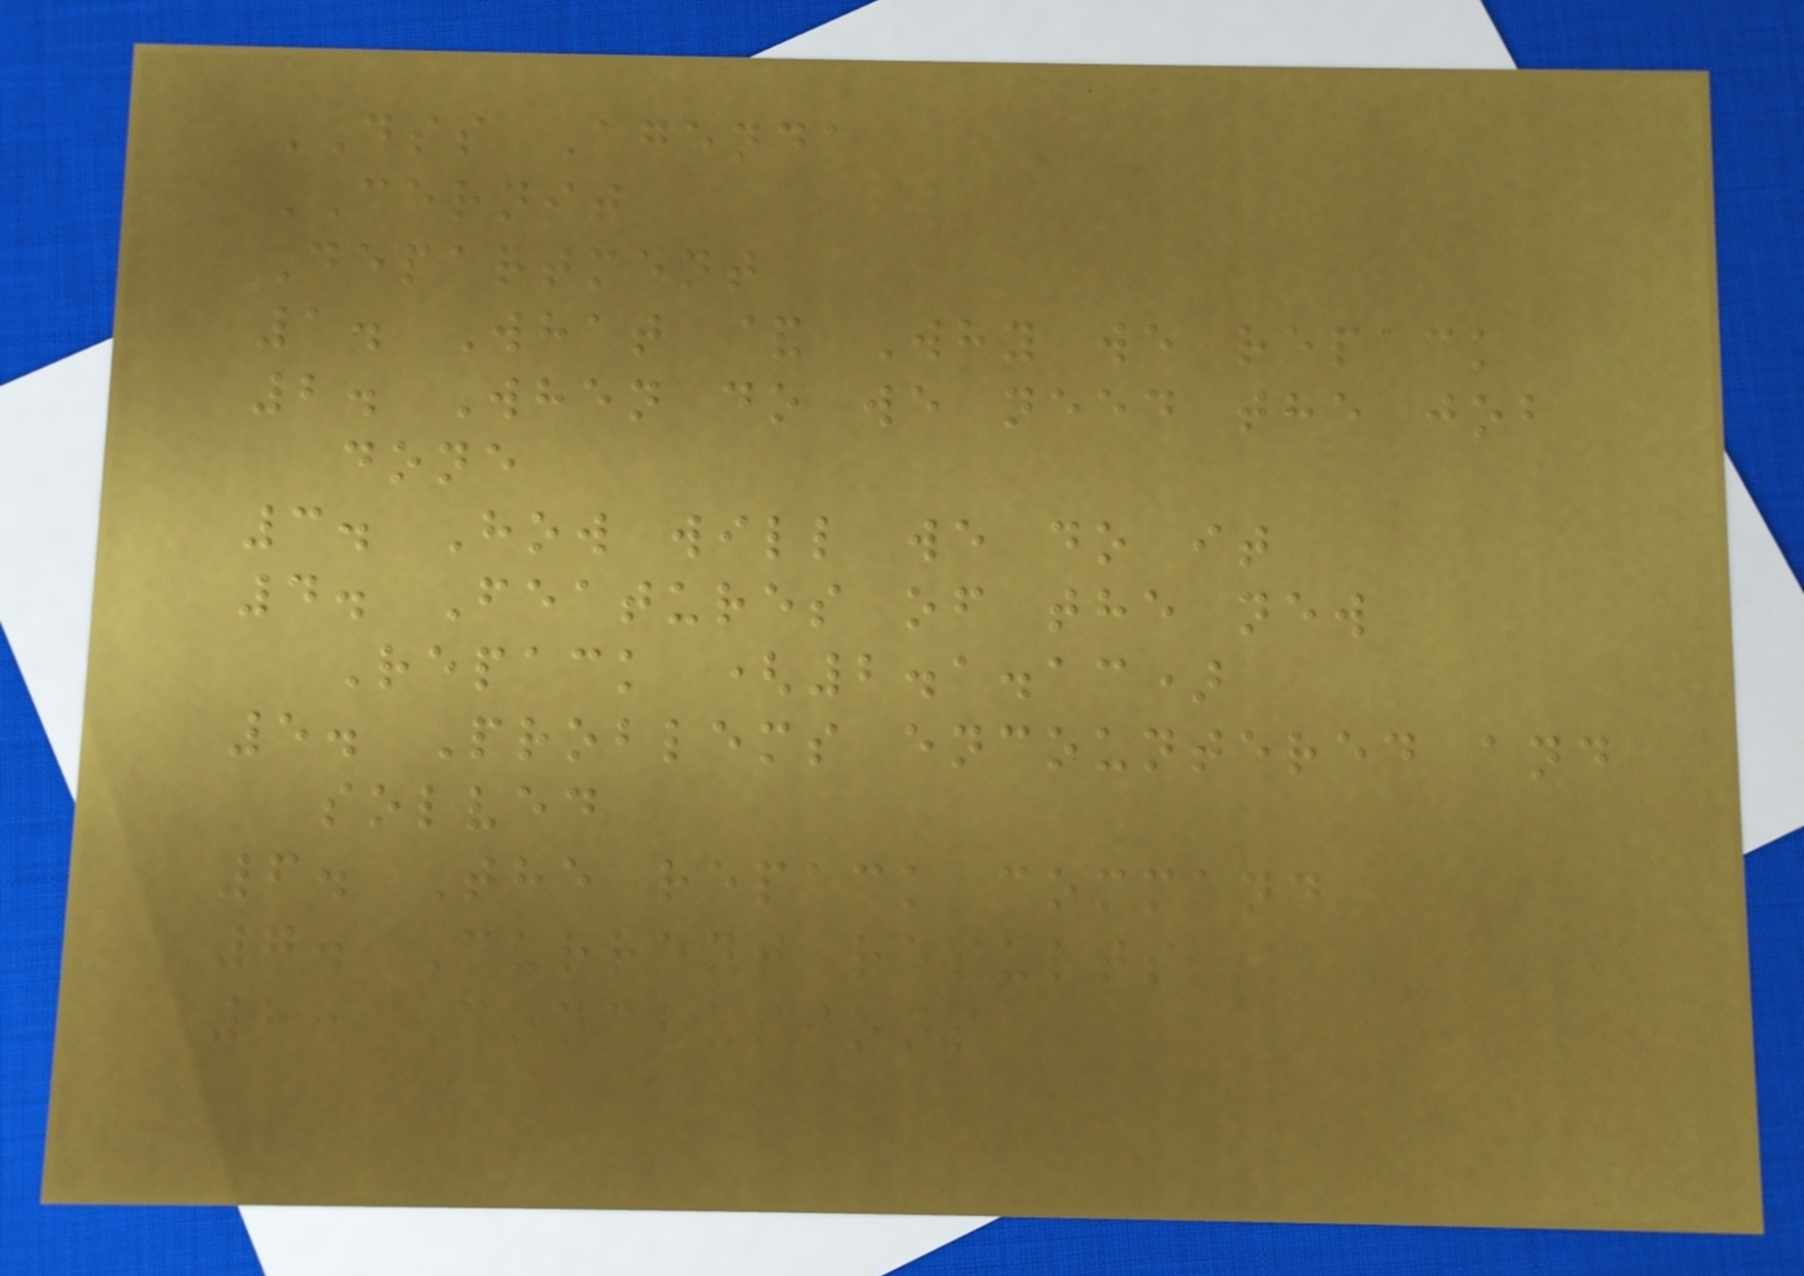DSS Agenda
CERNIT
Department
1. What & Why we repack
2. When do we need the job
done
3. How will we do it
4. Features of the new
Repack (2.1.13)
5. Problems encountered and
solved
6. The repack command
7. Current results
8. Conclusions
